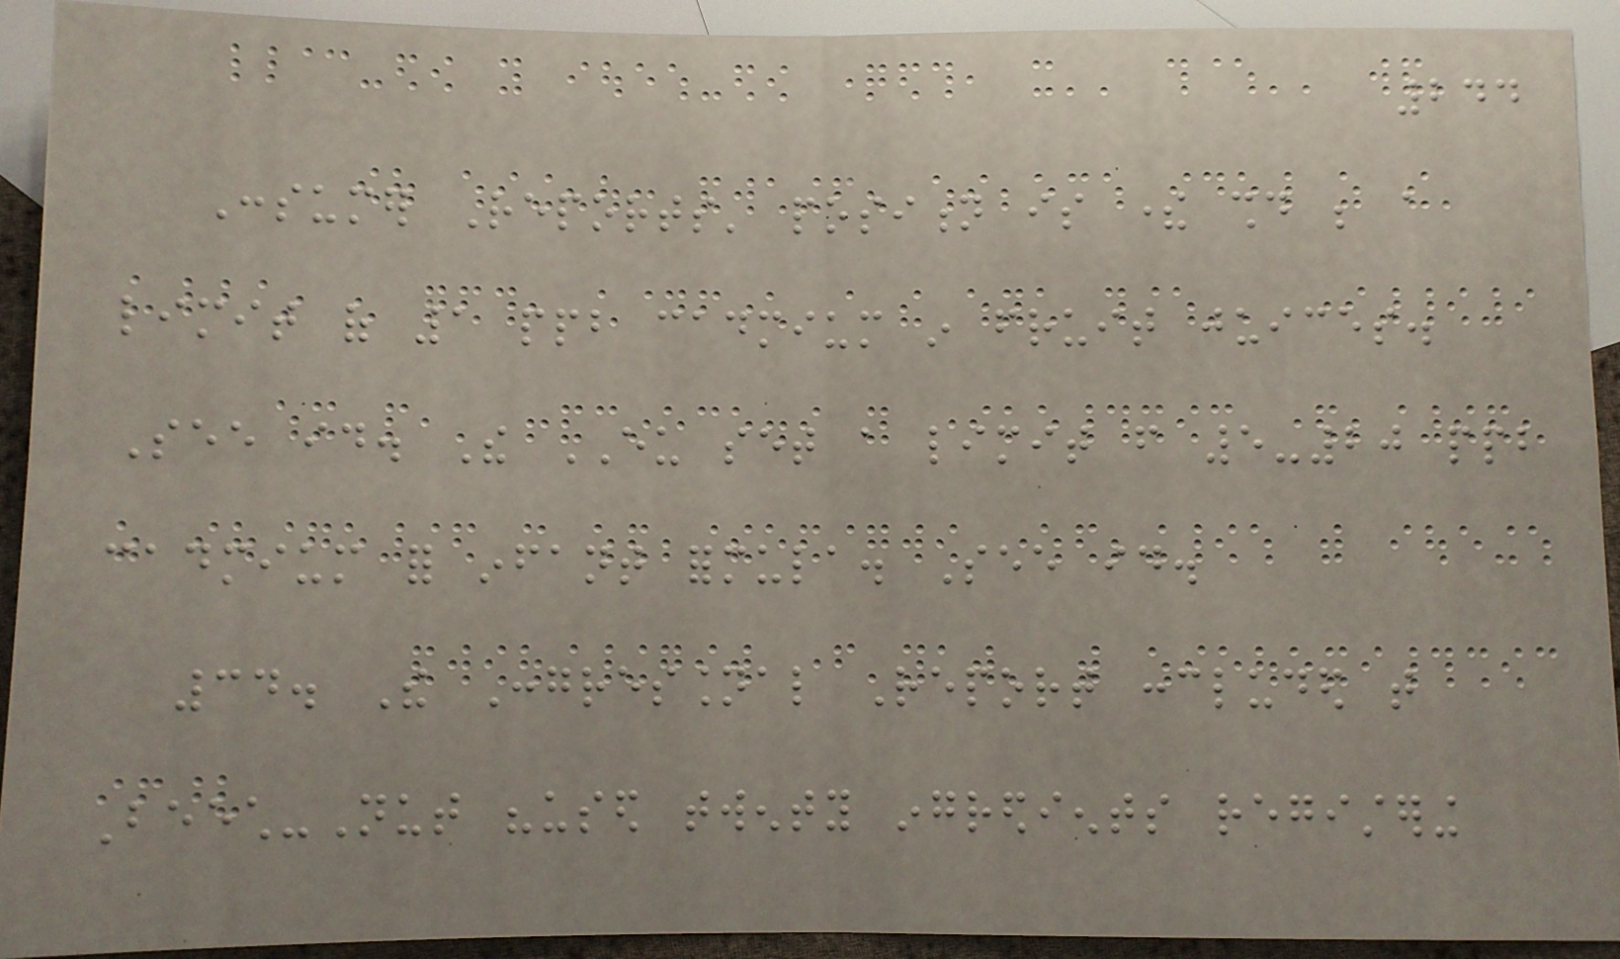244
Consumer Reports' position is there should be a
limit of 1 ppb cadmium in fruit juices.
See id. The EU set a limit from 5-20 ppb
cadmium for infant formula. See id.
34. The Congressional Report concluded that
Beech-Nut "used twenty ingredients registering
